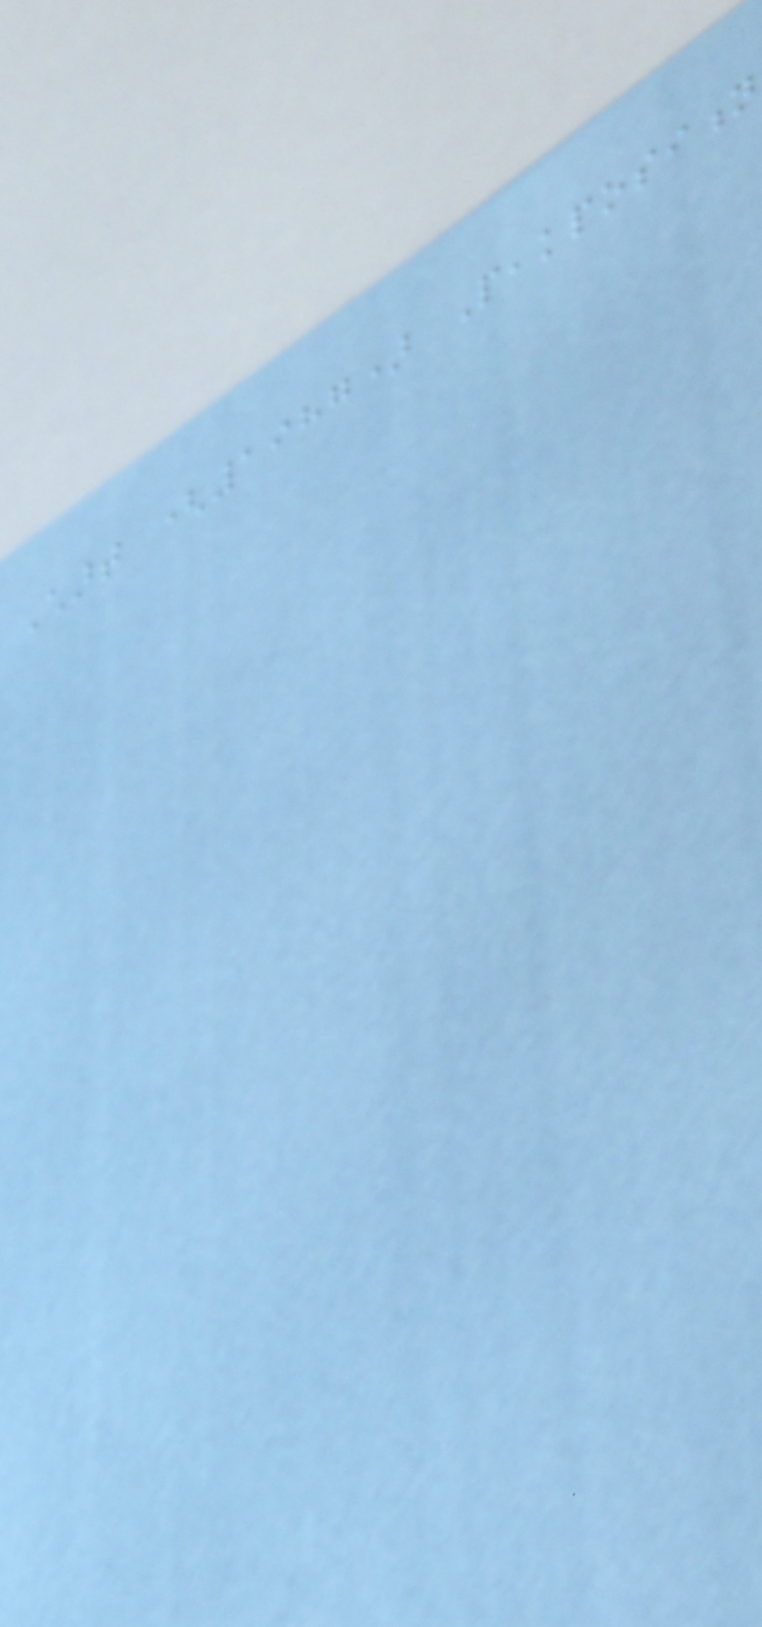Chart (1987) Peakposition
